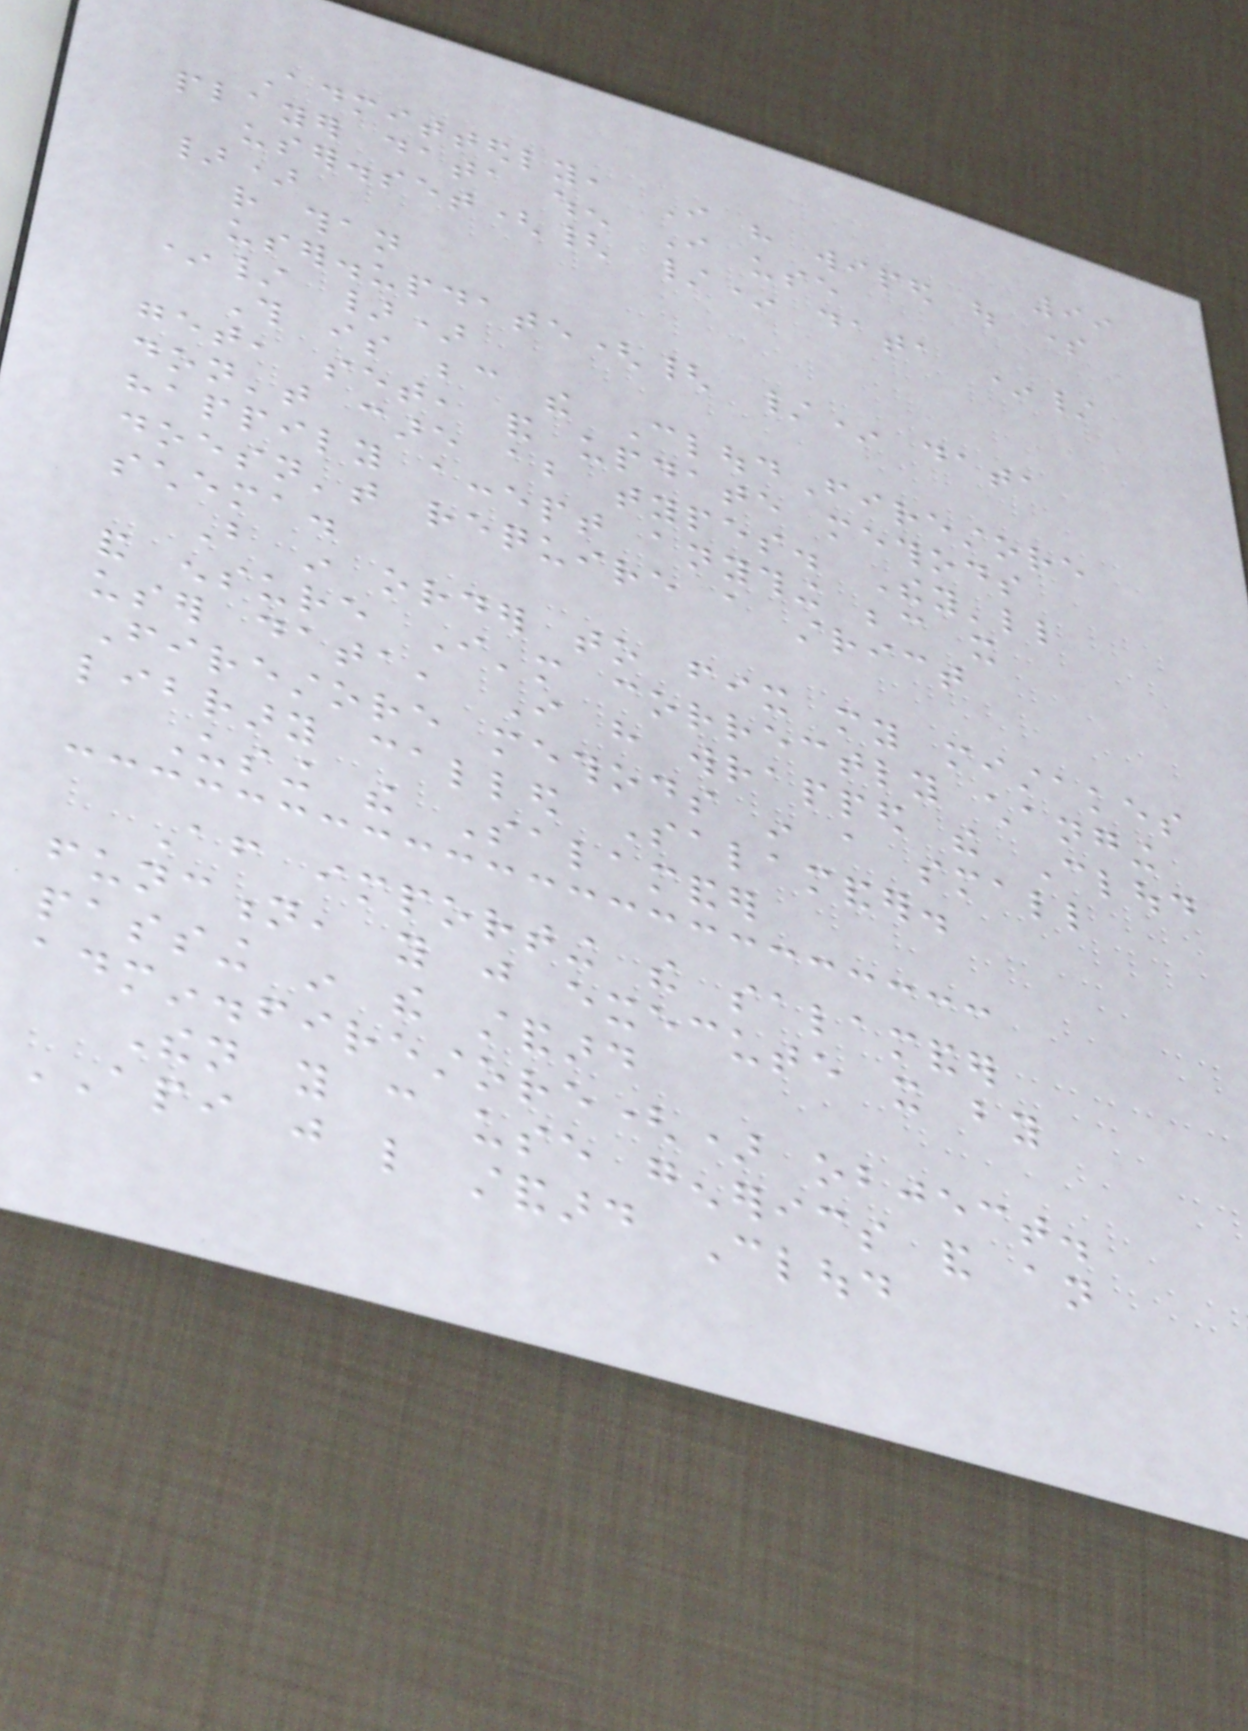99
Admittedly, I have wiped out some
player data when I use
user.set({ /* data */
})
rather than
user.update({ /* data
*/ })
This is because the CloudFirestore
get, set, and update methods
don't care about types. They'll
happily accept anything because it
doesn't require a strict
schema.
But in order to fix my mistakes
and ensure I'm correctly changing
user data, I have wrapped the Cloud
Firestore methods in a small
library called Salamander.
Using the Salamander
After importing the salamander
function, you just execute it by
passing in the standard
admin.firestore() object.
Then you can use generics and an
API just like standard Cloud
